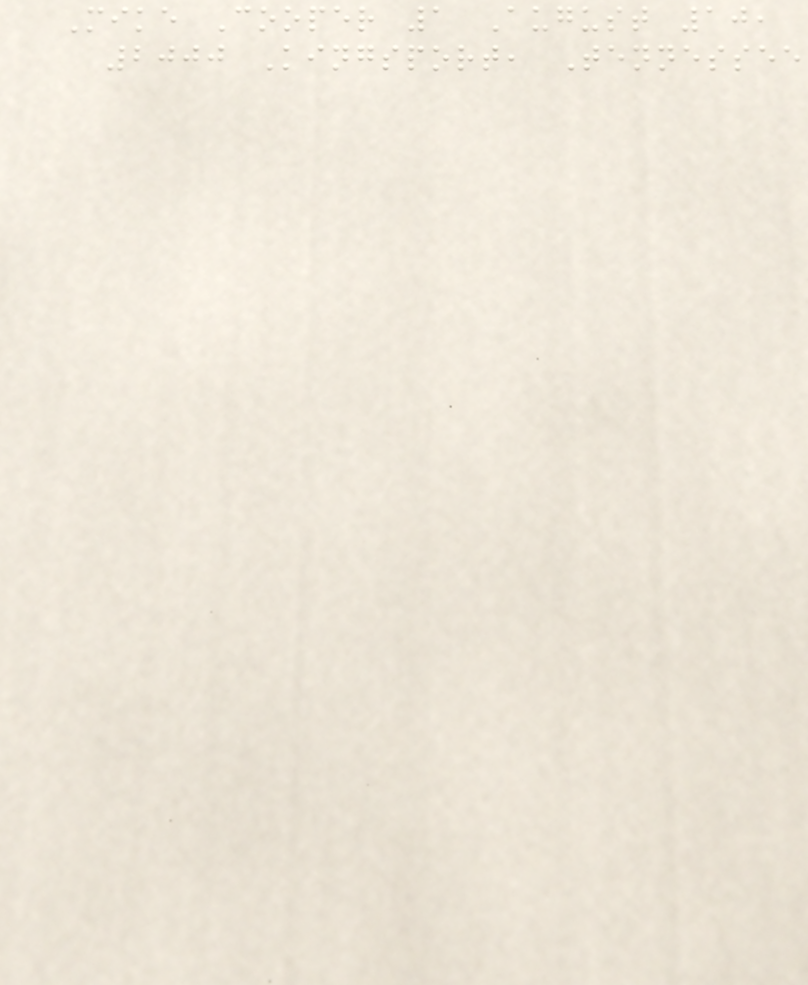Mike Cooper 1 August 10,
2000 Kingsport, Tennessee
